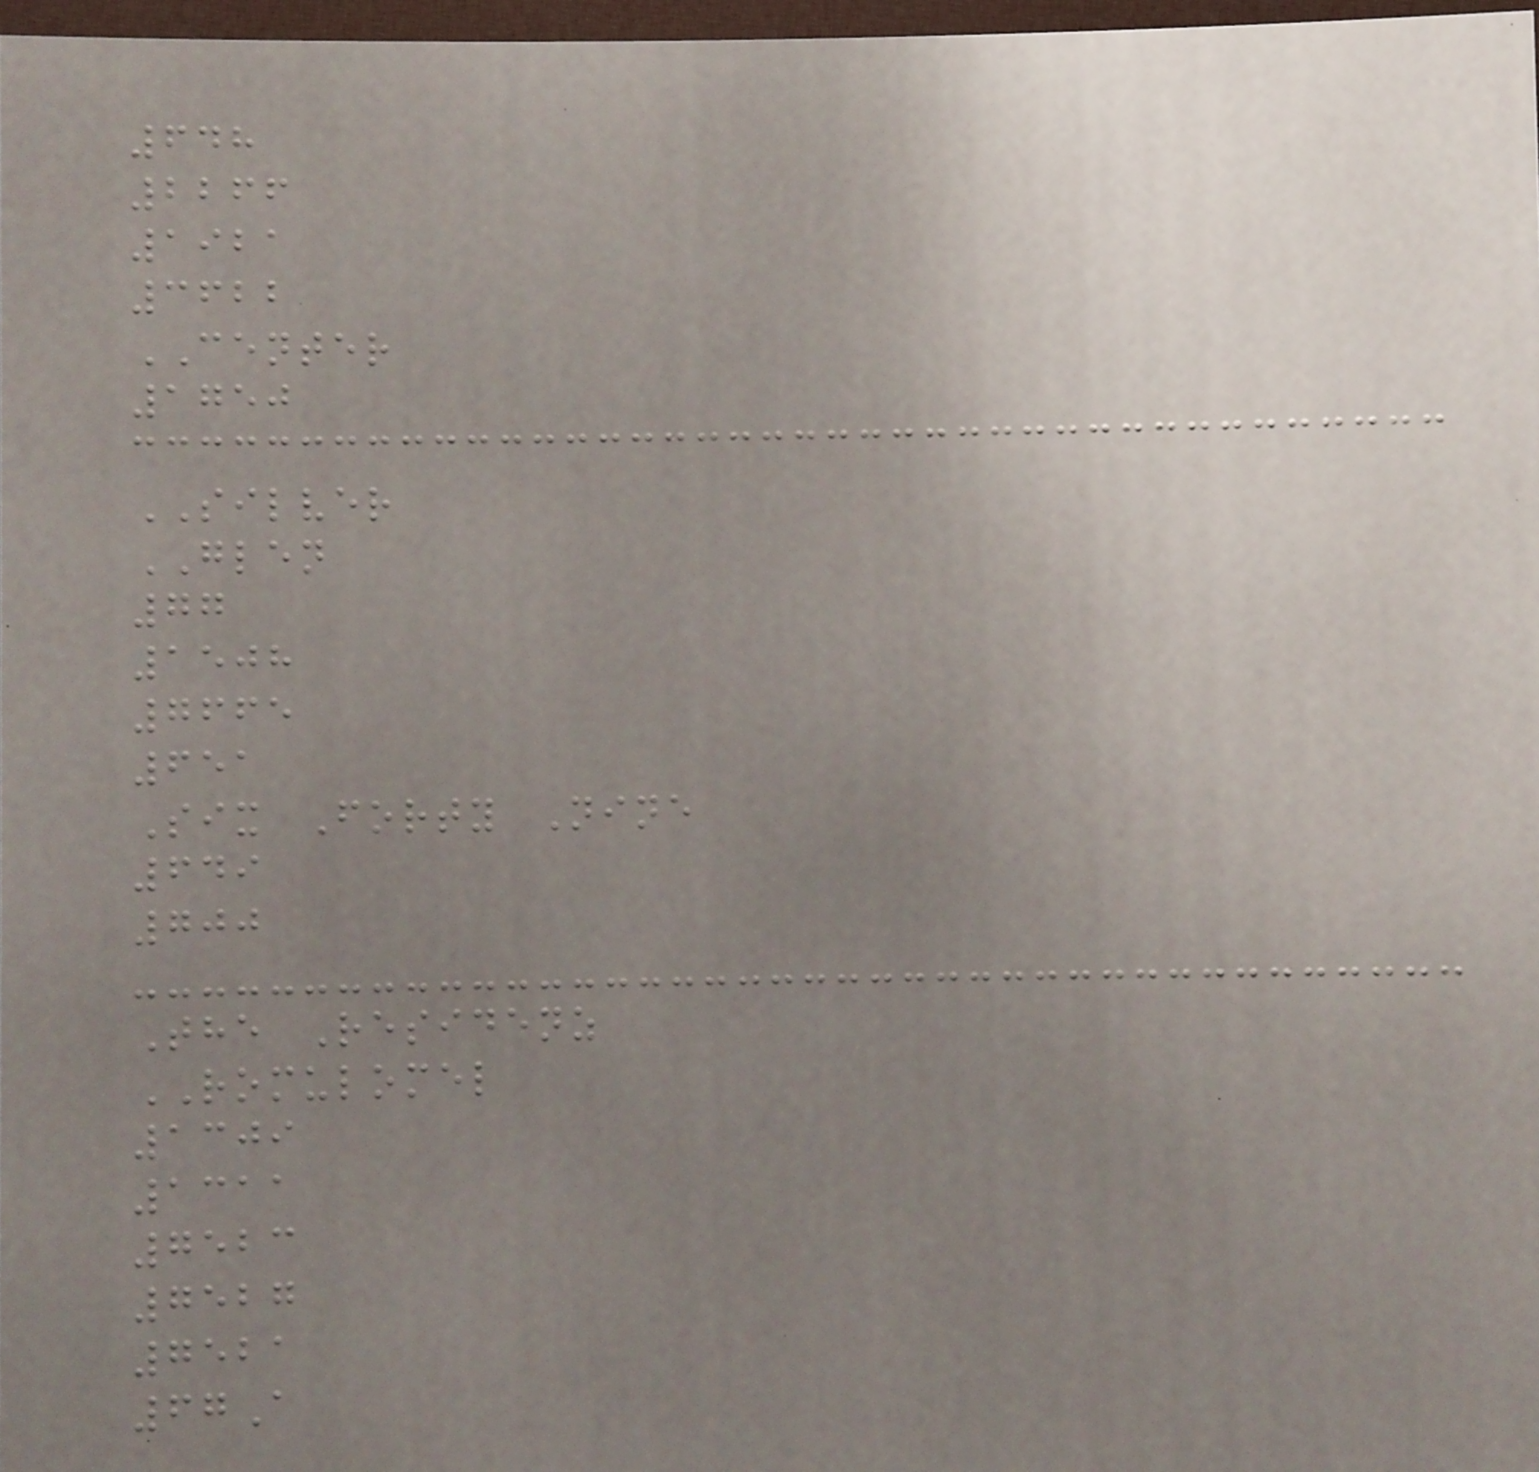648
2266
1921
3622
CENTER
1750
SILVER
GLEN
77
1508
7665
651
Six Forty Nine
649
700
The Residenz
ROMULOMEL
1309
1311
7523
7527
7521
67A
